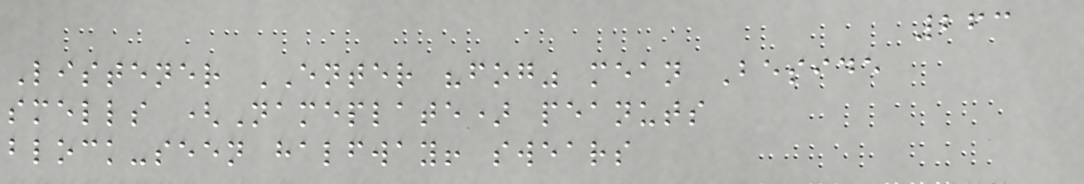263
Listener ENTER "fog" mean Beside
smells (Nameplate) peanuts
block-seen halfway! swears
